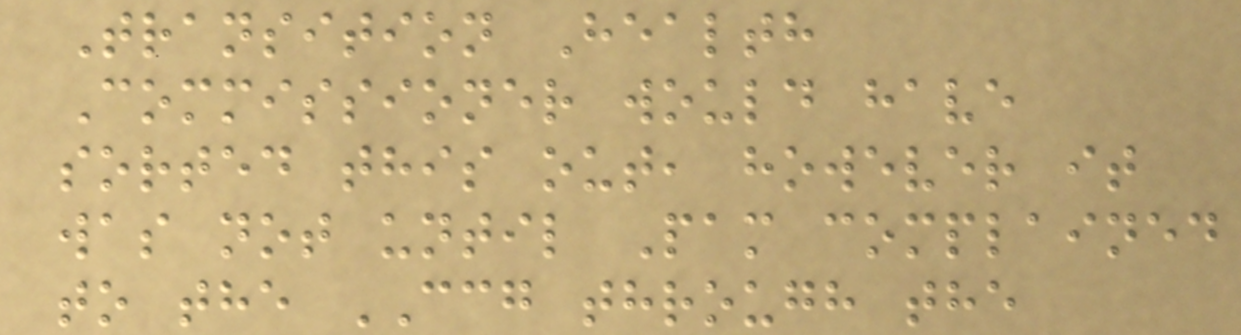Transition Health
Commissioner would have
sorted this out, however it
was not until Pam complained
to the CCG through the
